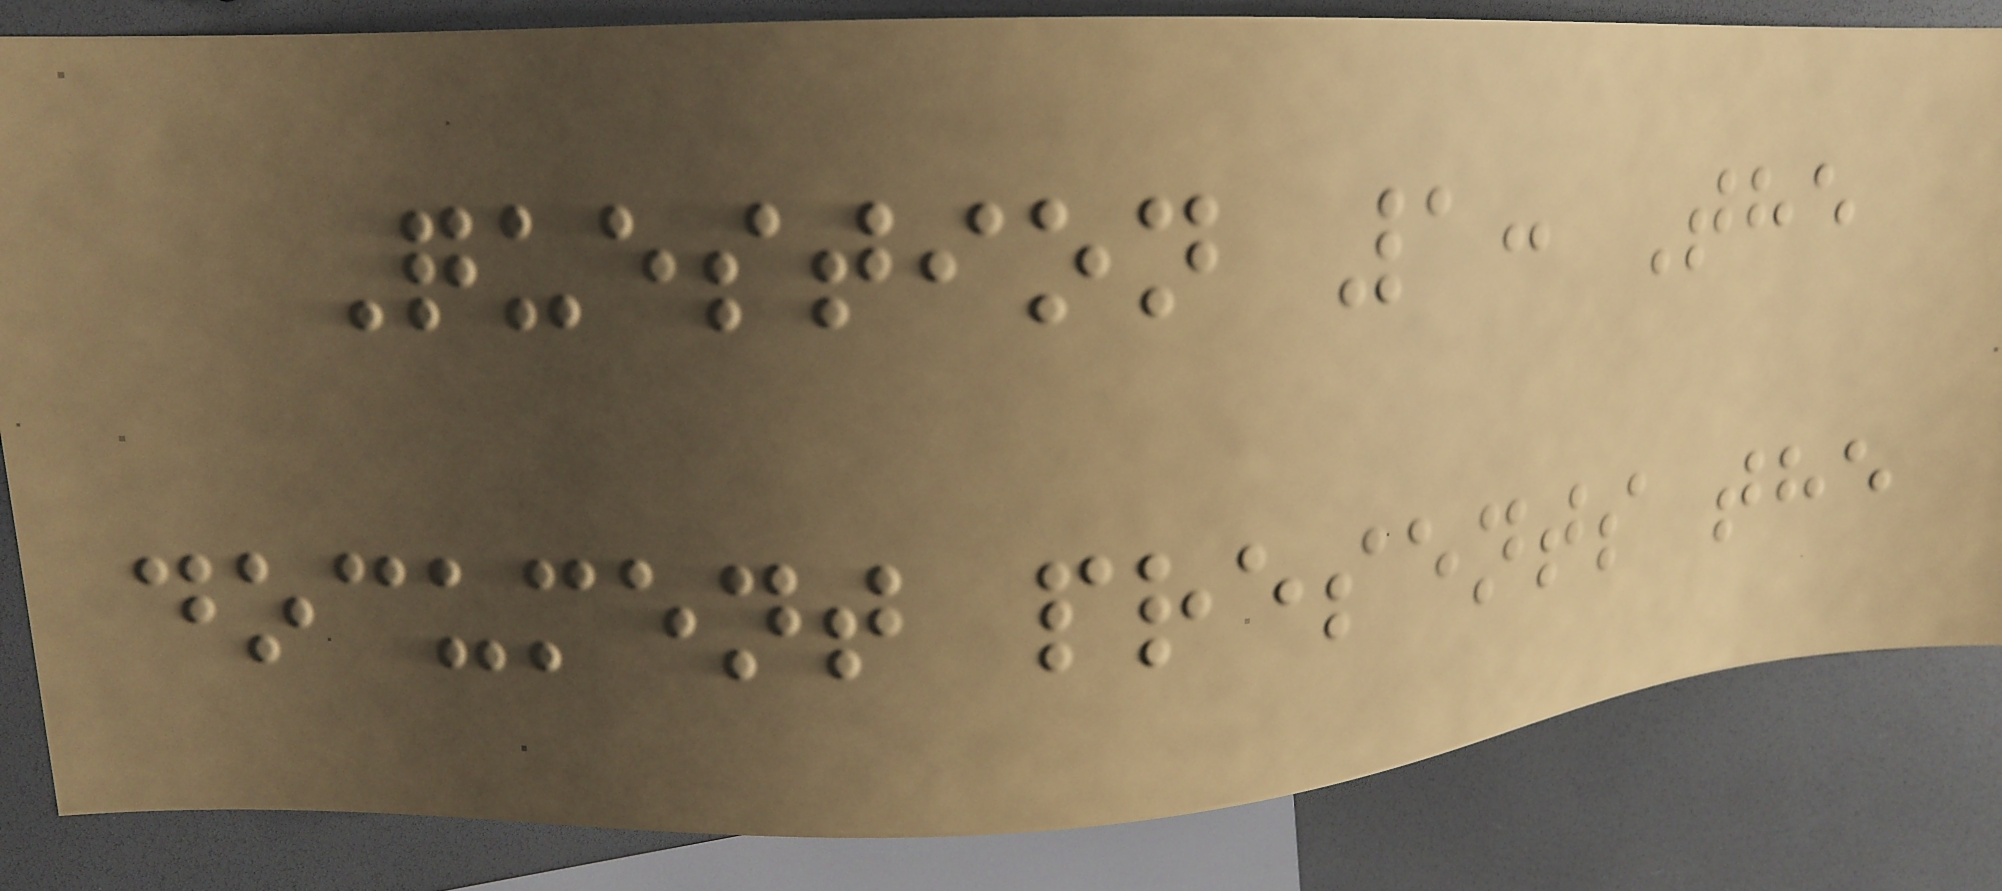Question 1: The
document presents the
